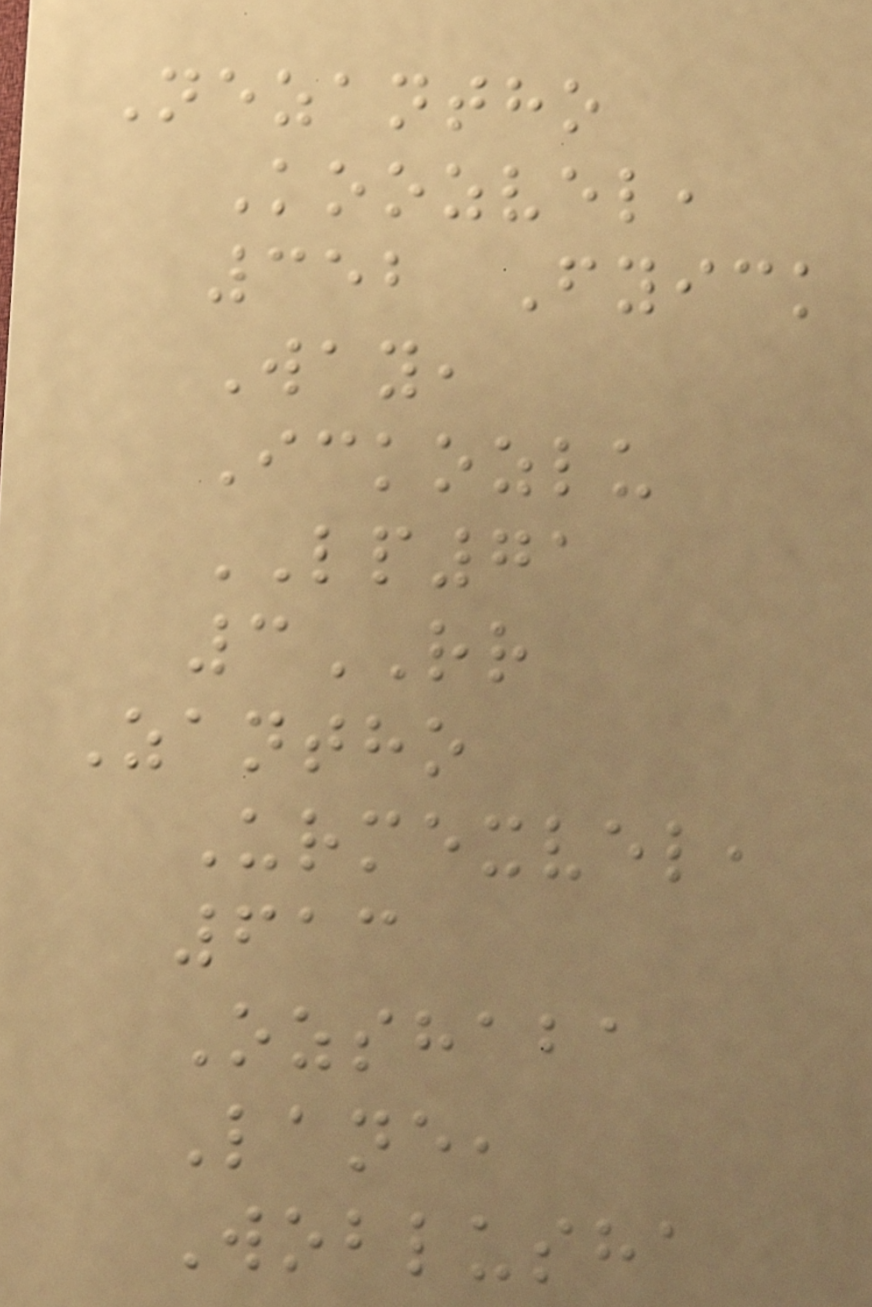Nezantho
Koozvel,
352 Fyick
Way,
Ickozlu
LP71
3RR
Zantho
Urmexvel,
613
Ozshaba
Lane,
Woblusha
